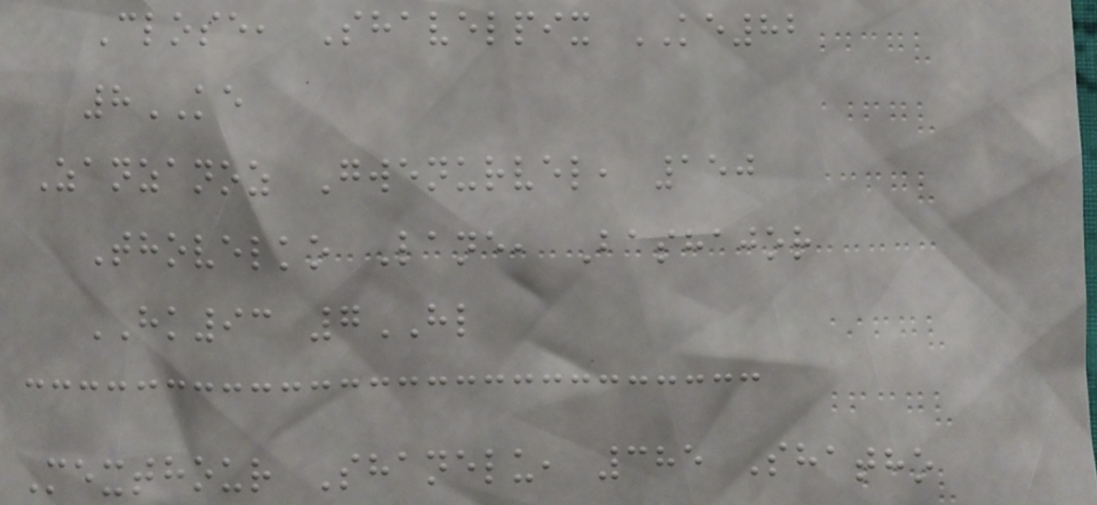Close, Shavelpix KE82
8KE
Zanzanoz Gwenurvel, 150
Thovelko Lane, Bashajor
HK93 7HL
Mexthour Shanelu, 385 Shatho
